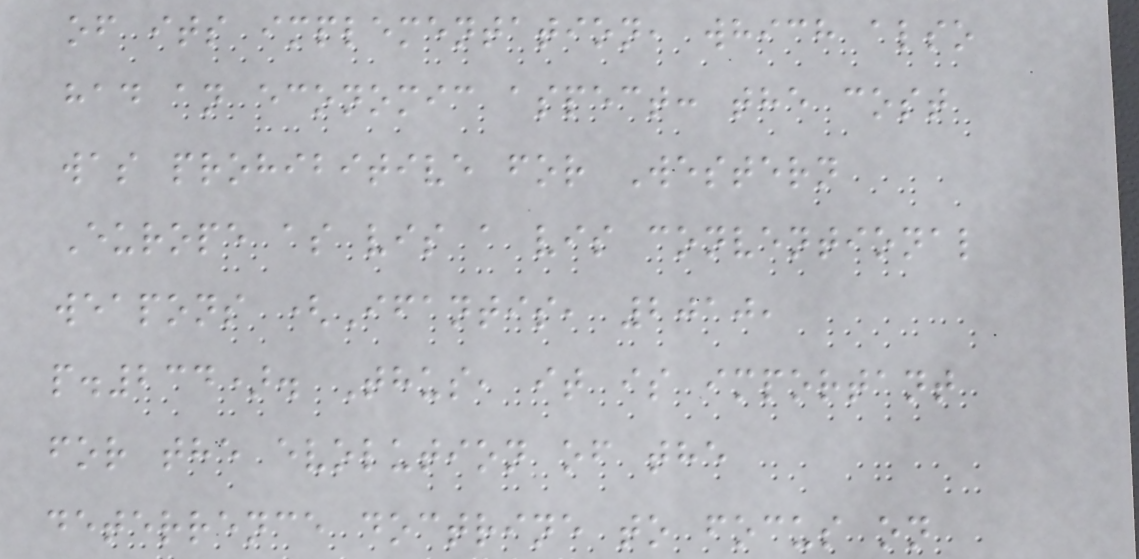of its implementation, which also
had an economic aspect: the cost
was prohibitive for Western
Europe as vis a vis conventional
weapons (Ifantis, 2010,
p.234). Thus, it is important
for the evolution of the
deterrence doctrine to focus on
